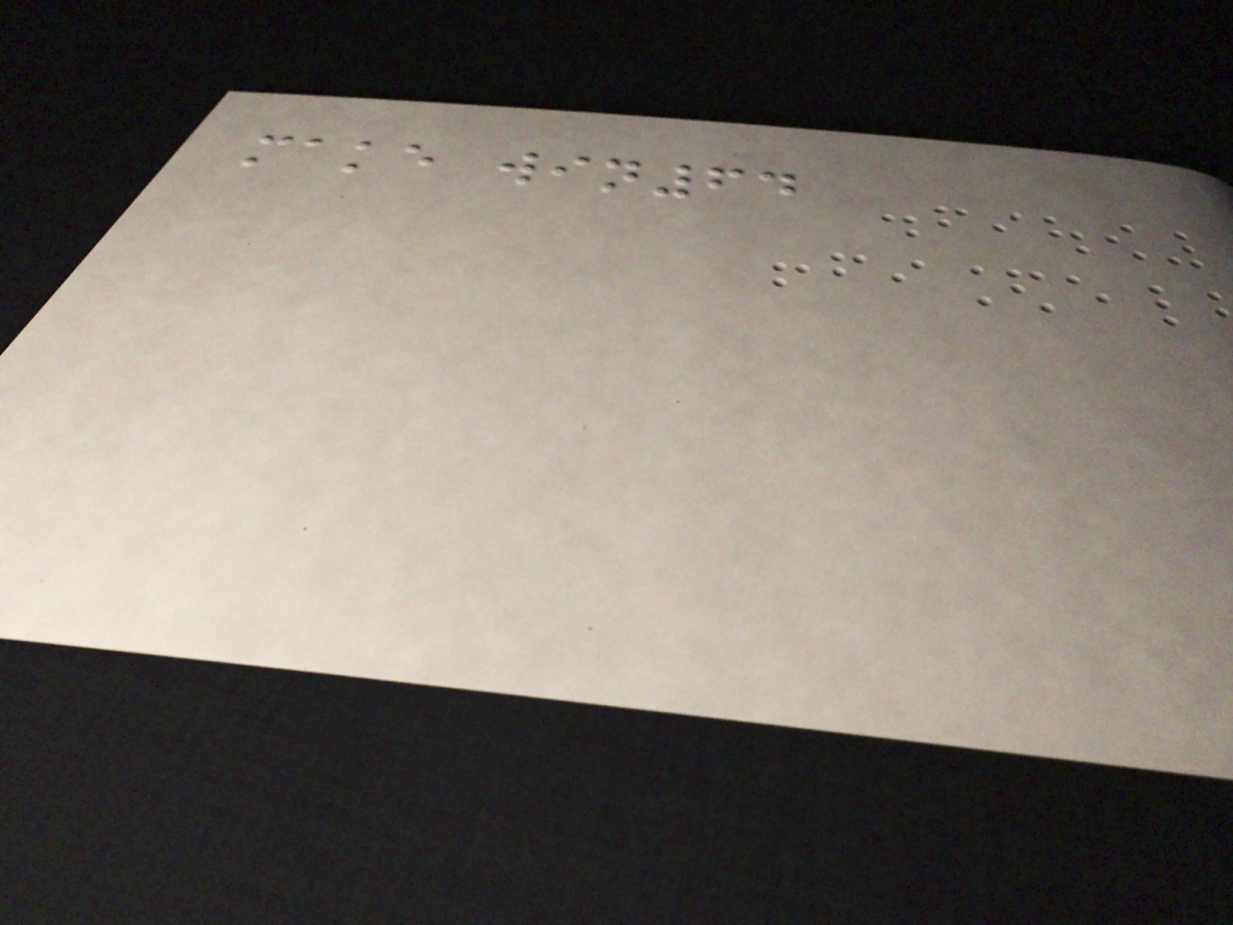make win64
